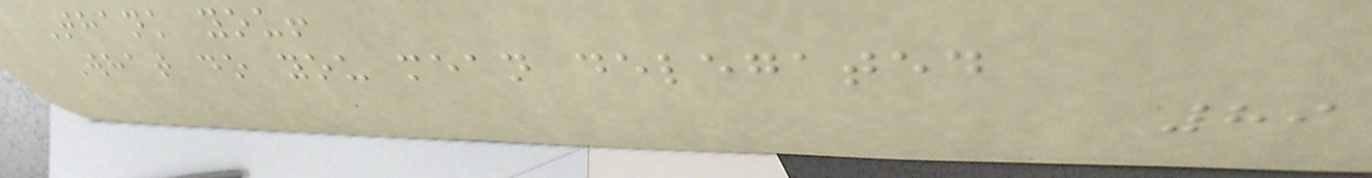Thank you!
What do you mean delegated
89
